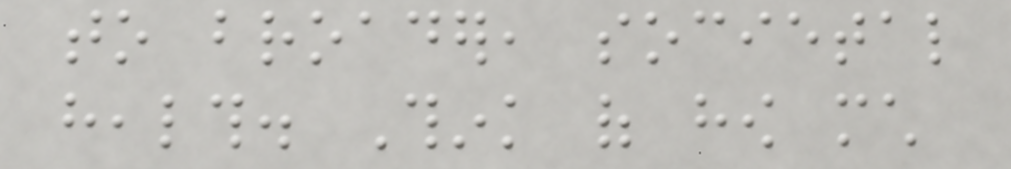to broader, societal
health. Think of how much
